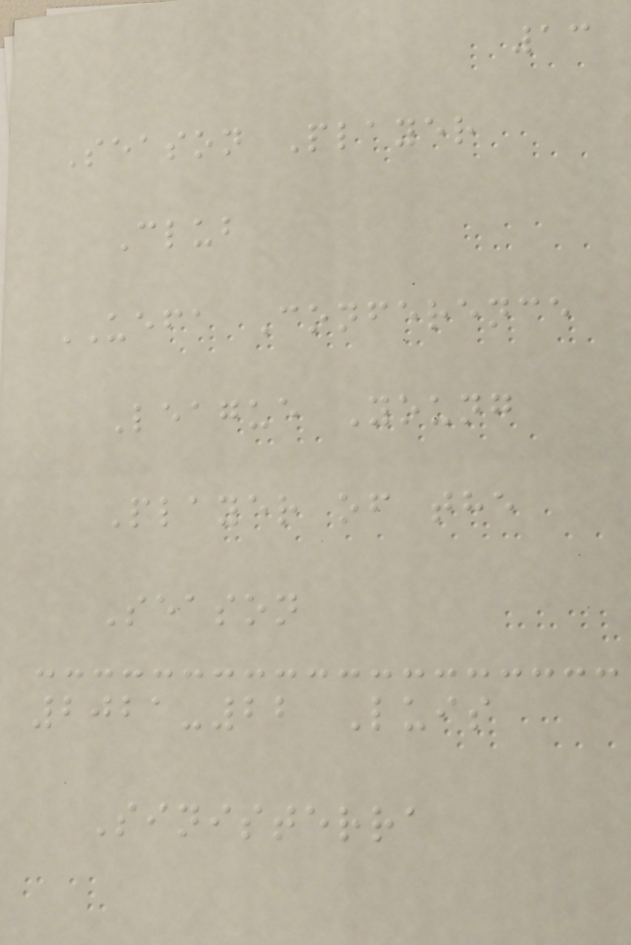13
Season Player
Club
UEFA Conference
League Young
Player of the
Season
2021-22 Luis
Sinisterra
